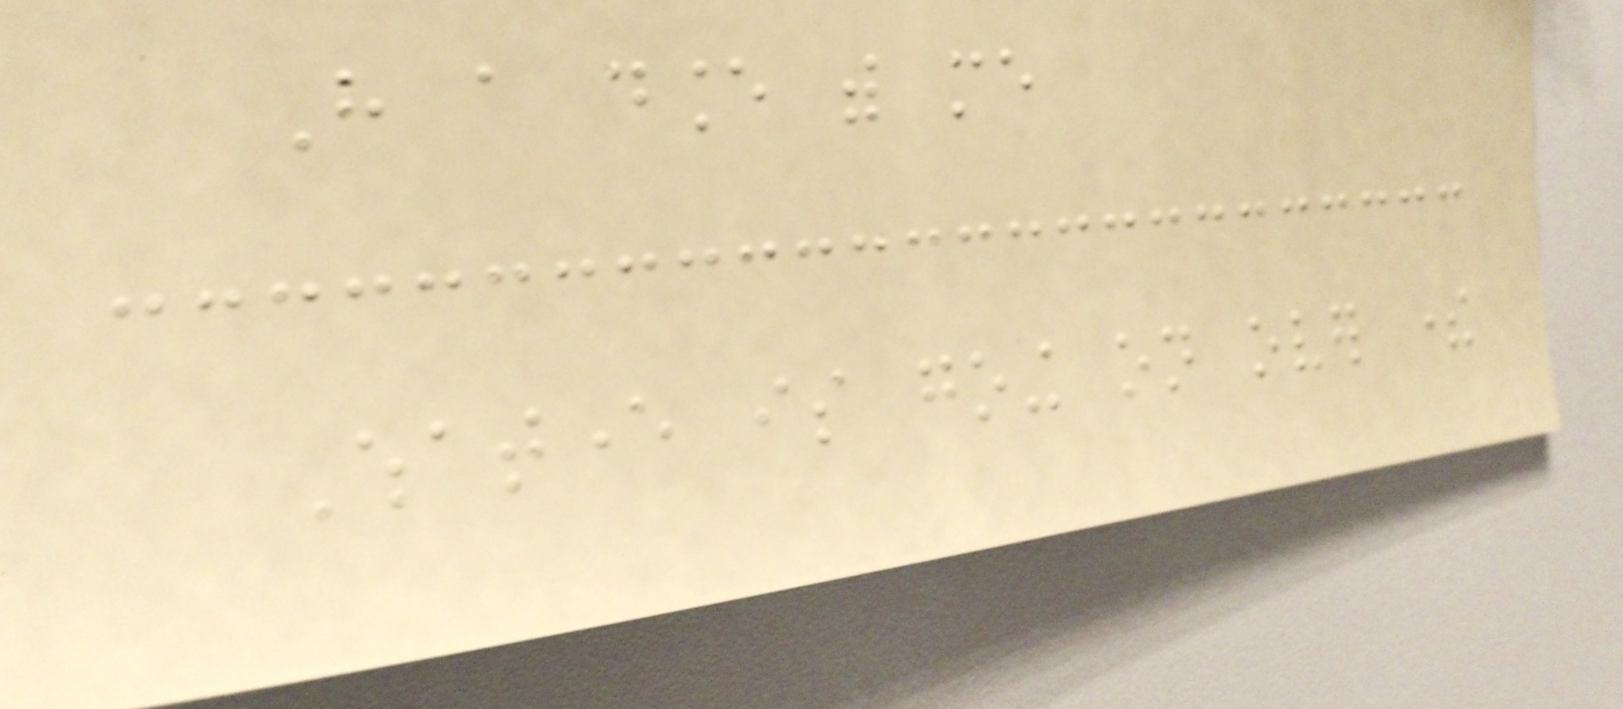Have a dance with me
Whatever is going on over there
